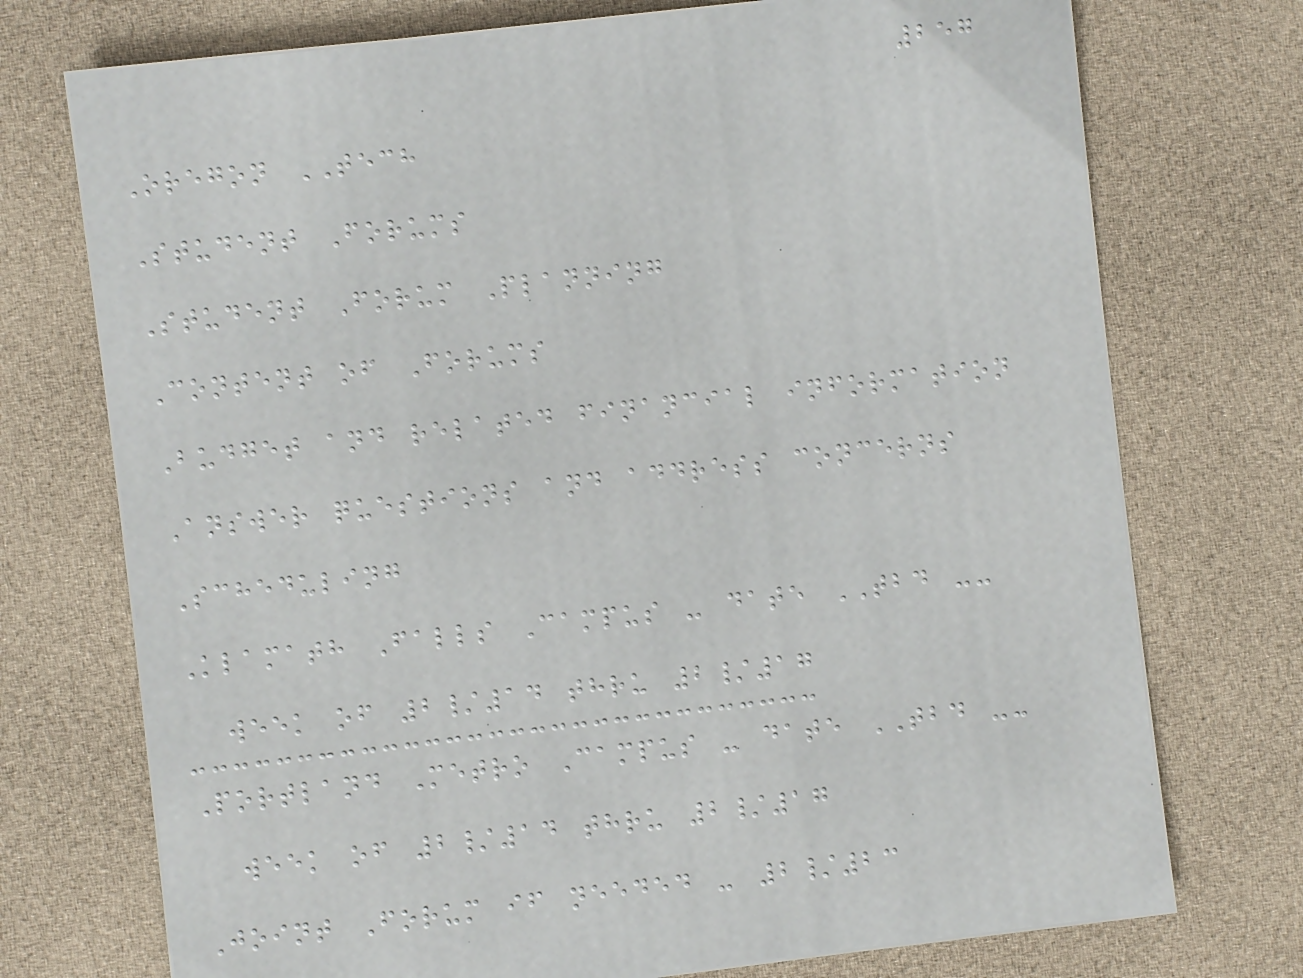257
Oregon TECH
Student Forums
Student Forum Planning
Content of Forums
Budget and related financial information
Answer questions and address concerns
Scheduling
Klamath Falls Campus - date TBD --
week of 2/14 thru 2/17
Portland Metro Campus - date TBD --
week of 2/14 thru 2/17
Joint Forum if needed - 2/23
